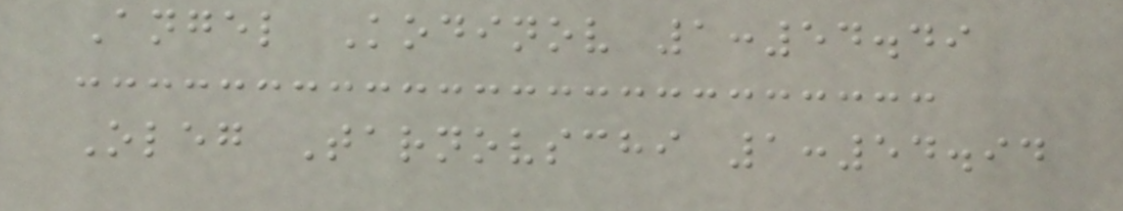Angel Kodinov 1:54.49
Oleg Tarnovschi 1:54.94
